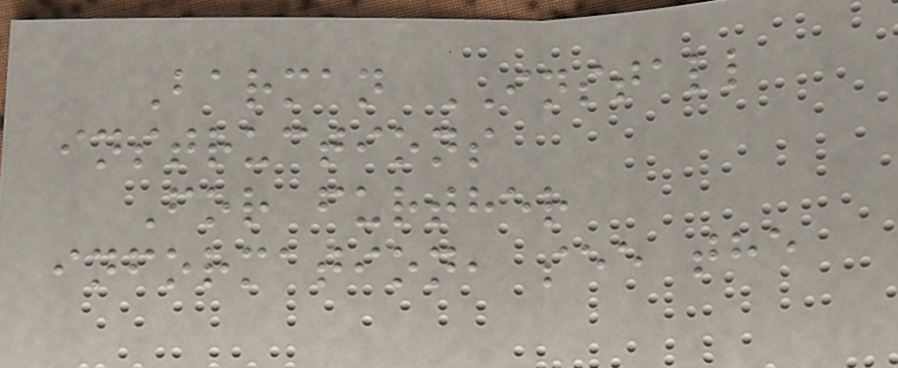Barman INSTALL
instructions
For further
information, see the
